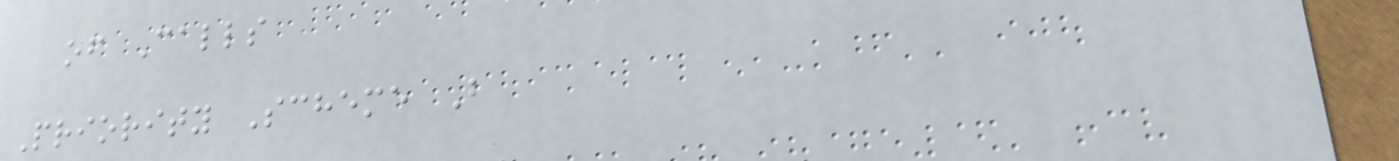of Calls
Priority Scheme B
